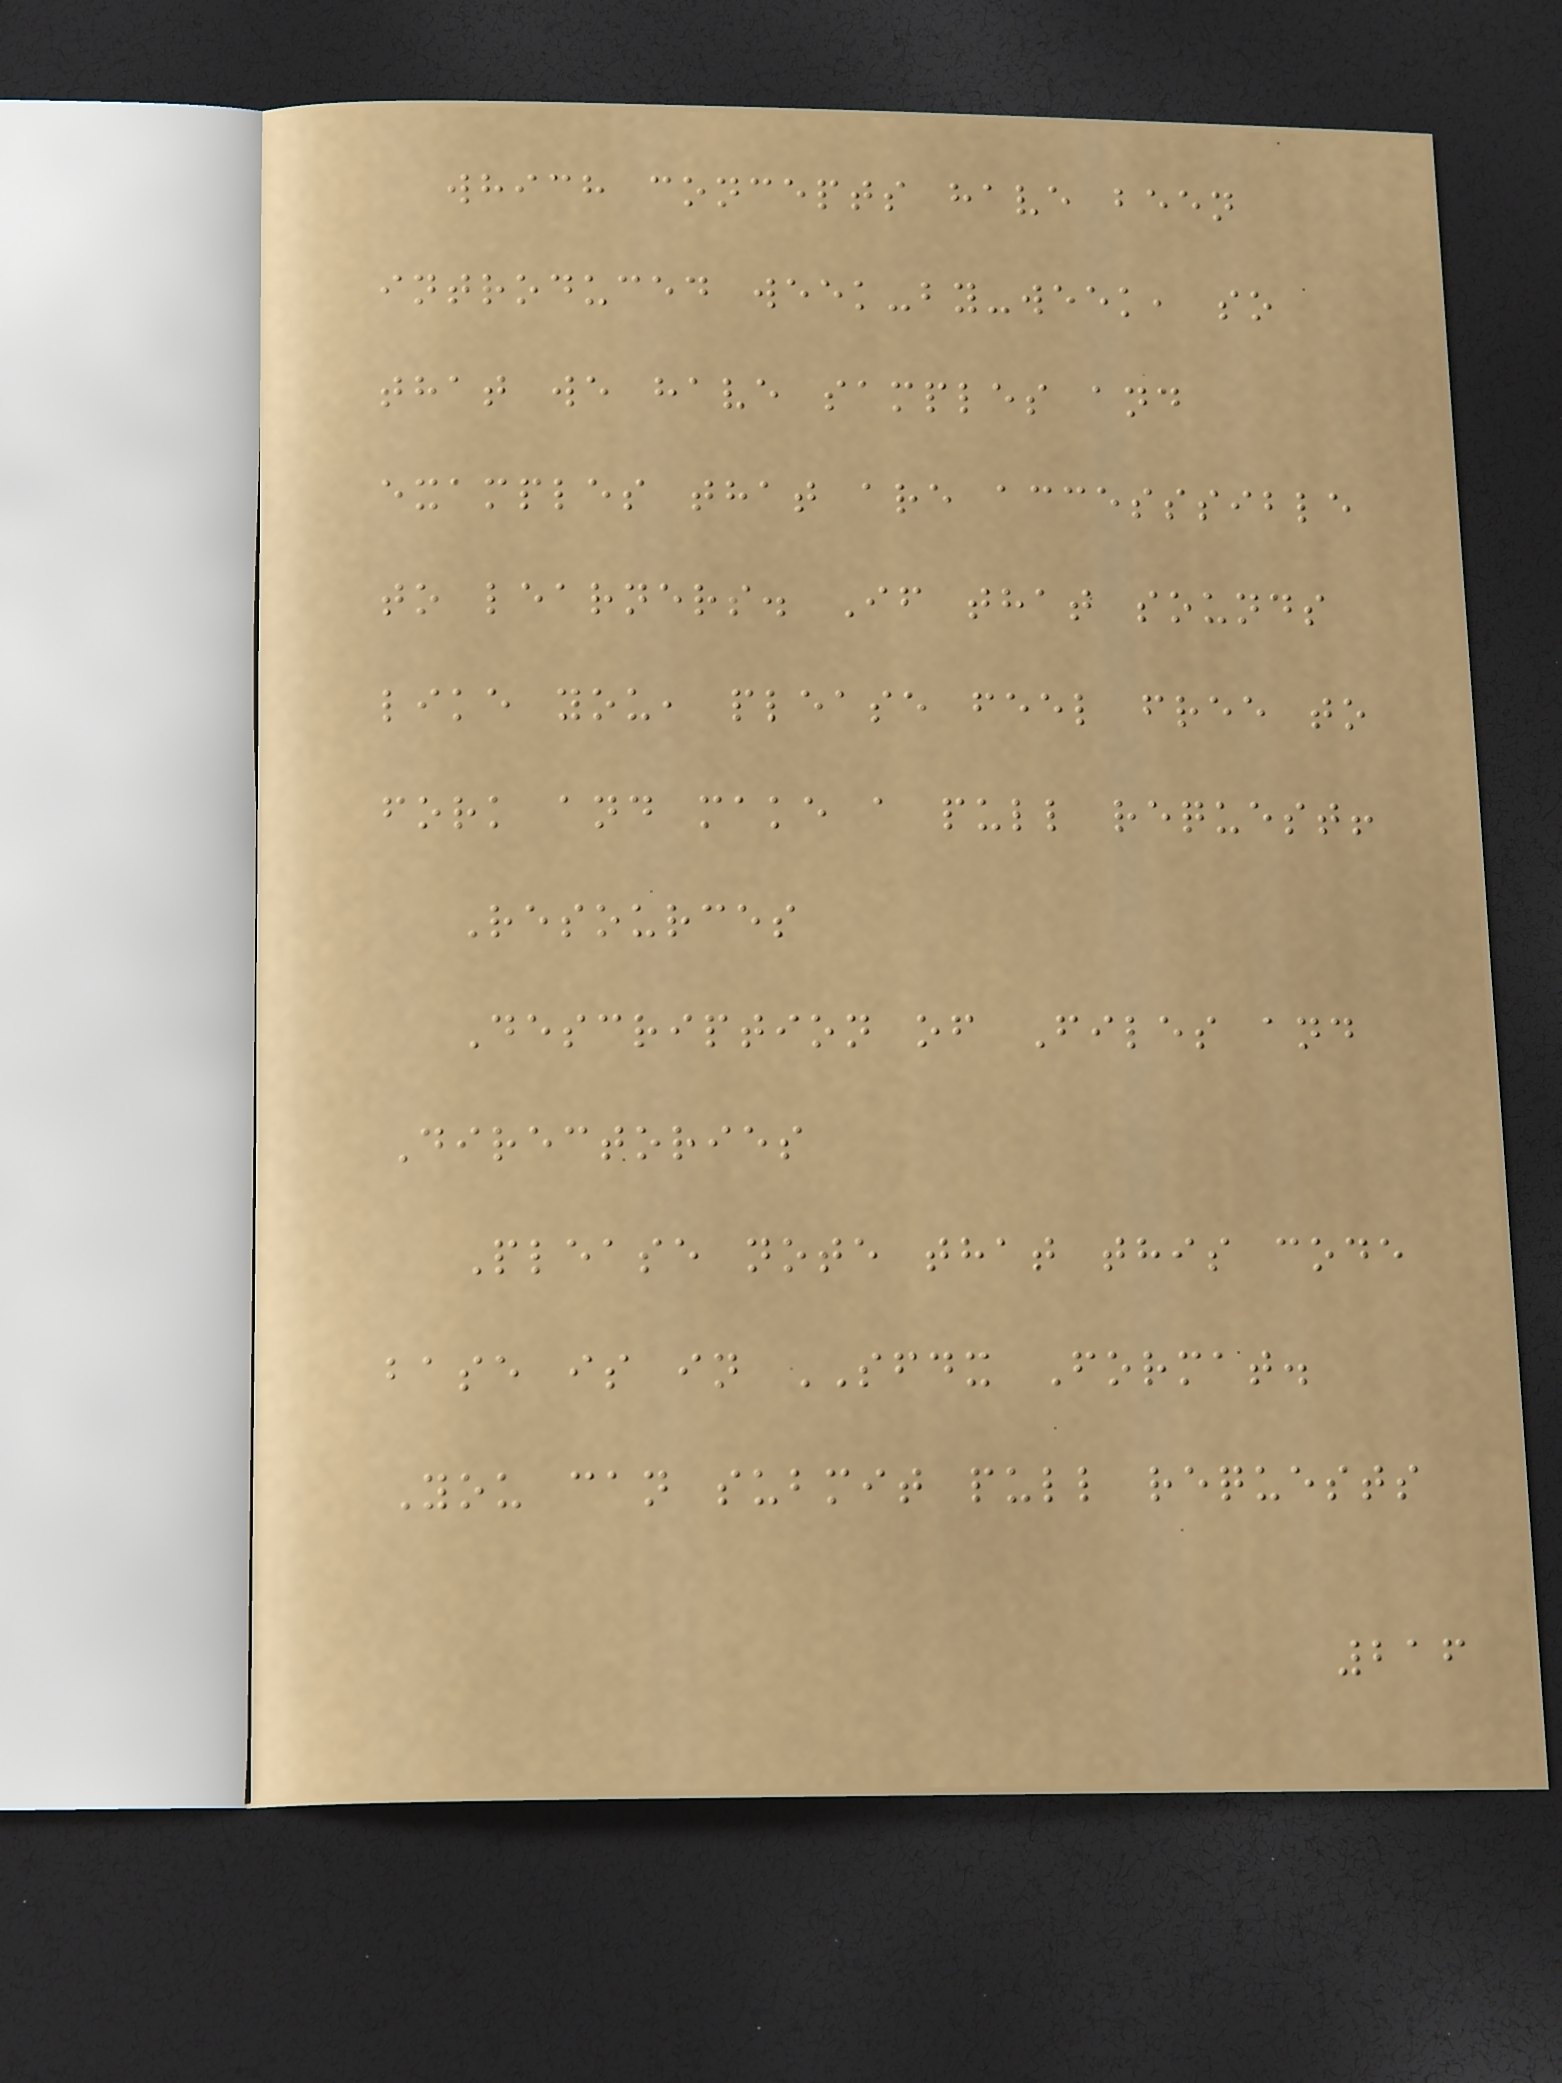which concepts have been
introduced week-by-week, so
that we have samples and
examples that are accesssible
to learners. If that sounds
like you, please feel free to
fork and make a pull request!
Resources
Description of Files and
Directories
Please note that this code
base is in SFDX Format.
You can submit pull requests
216
